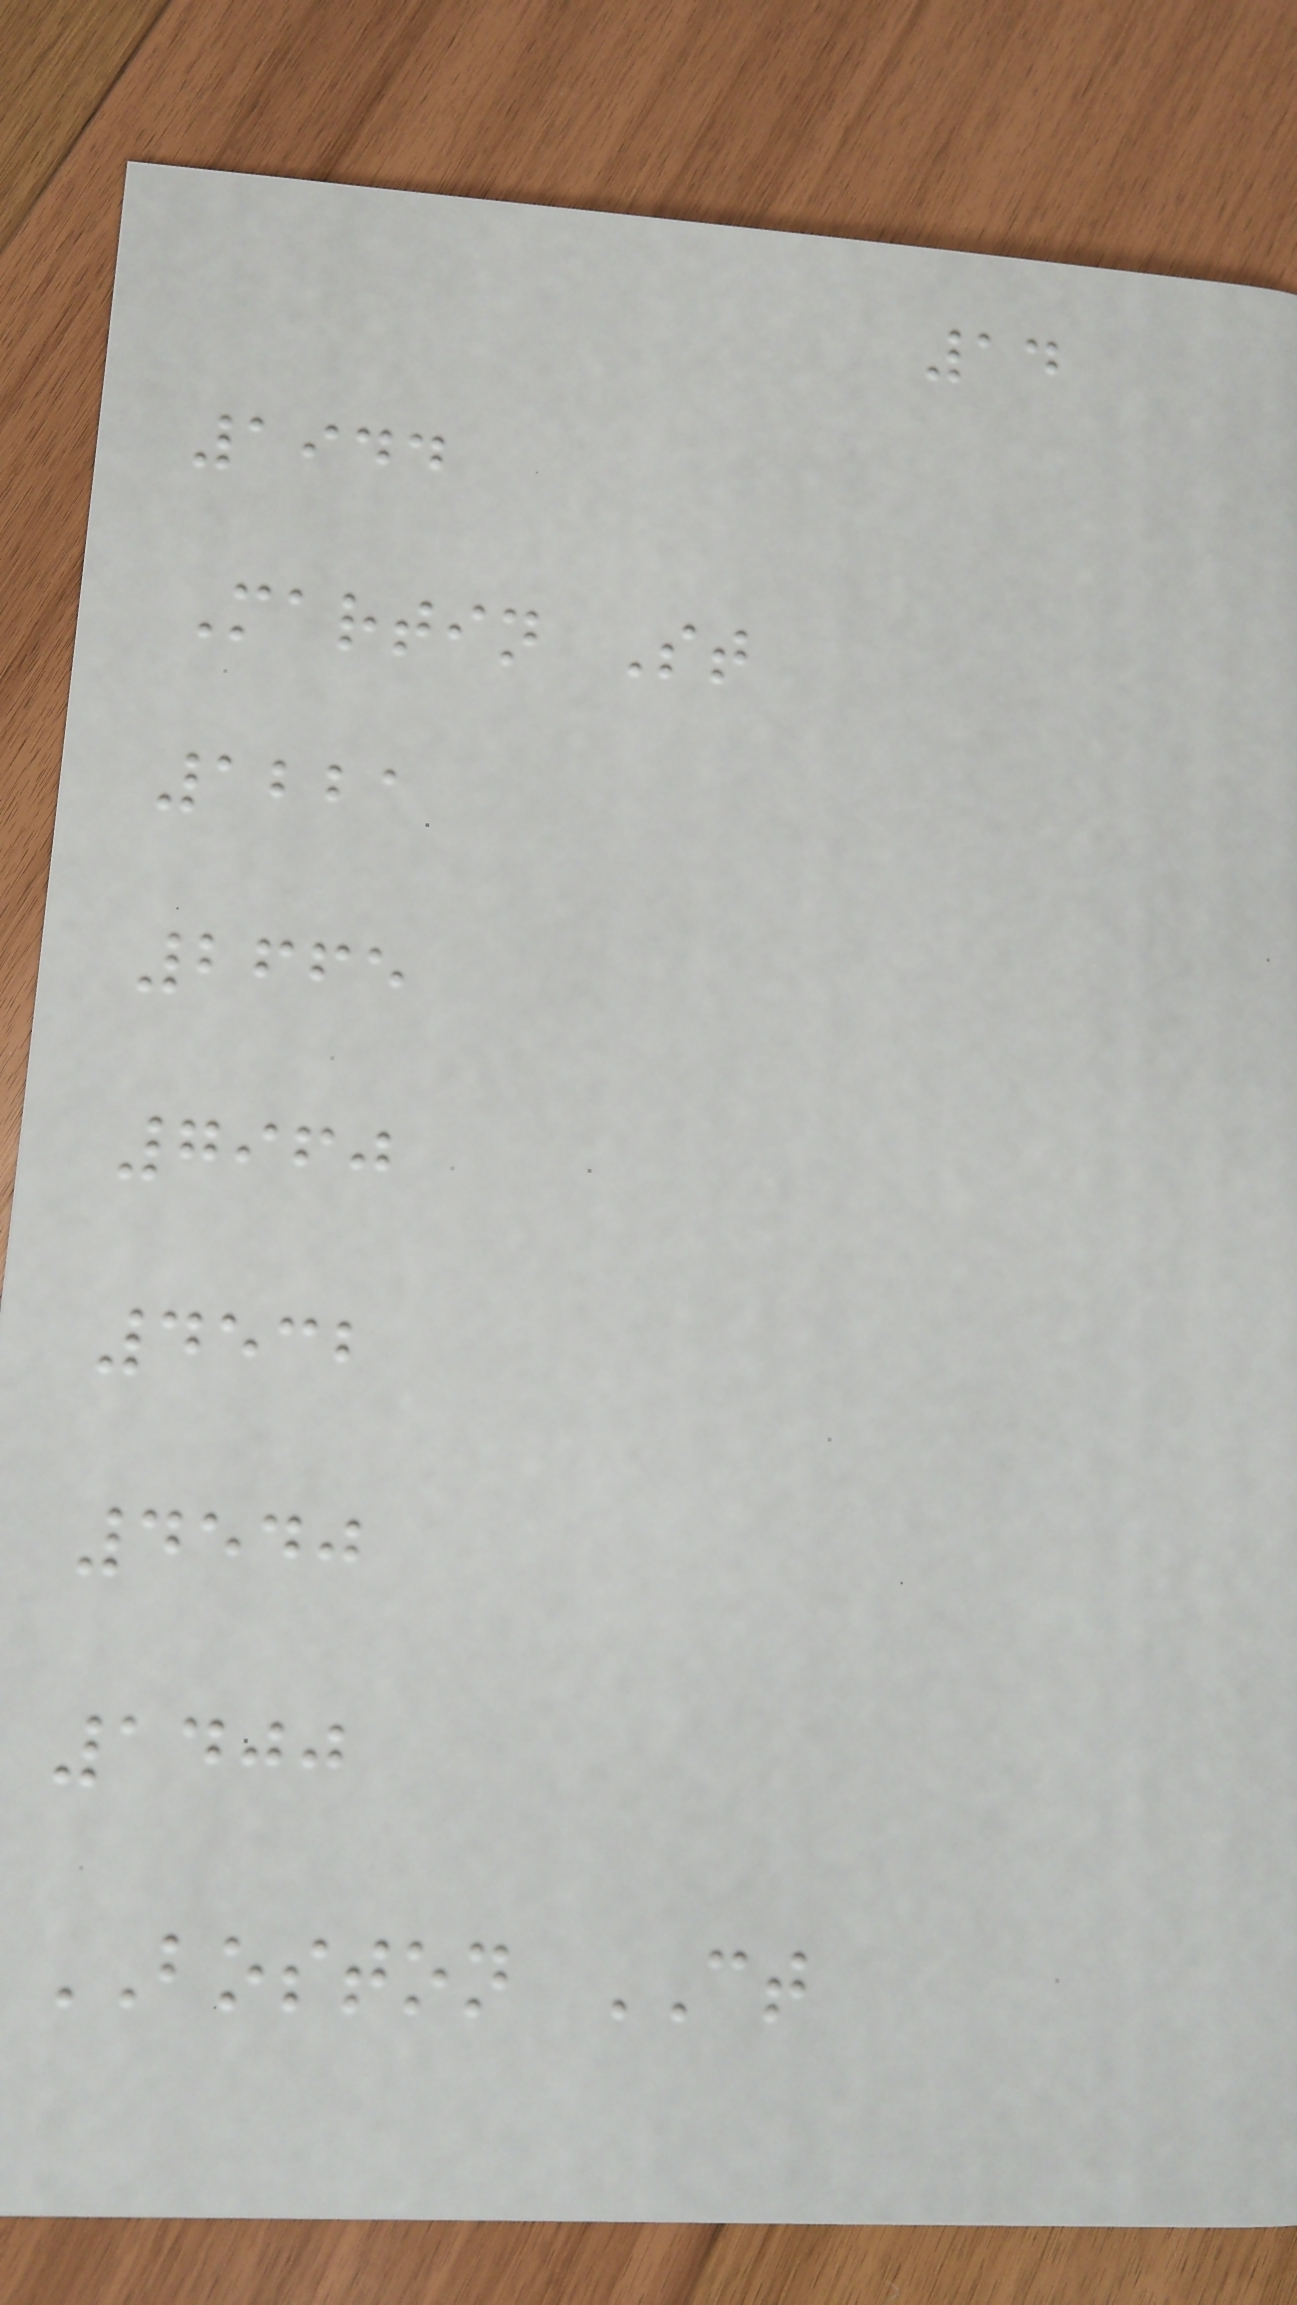14
1944
Martin St
1221
2665
7960
4532
4540
1400
BOSTON CT
